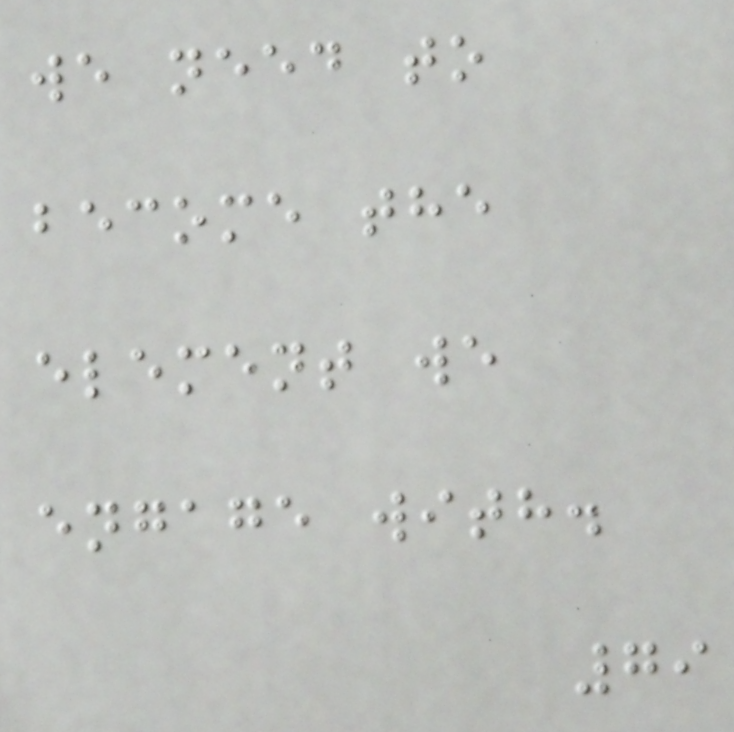we need to
become the
element we
engage with.
79
